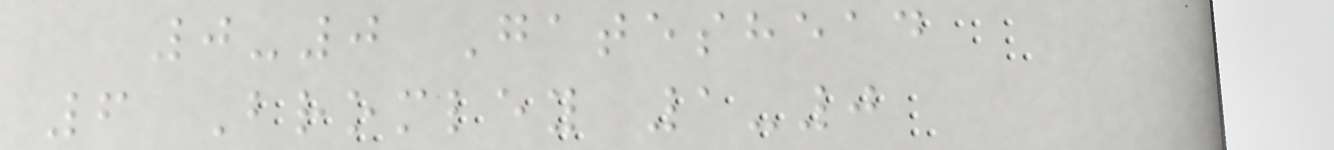0-0 Gateshead
6 Bromley 1-0
